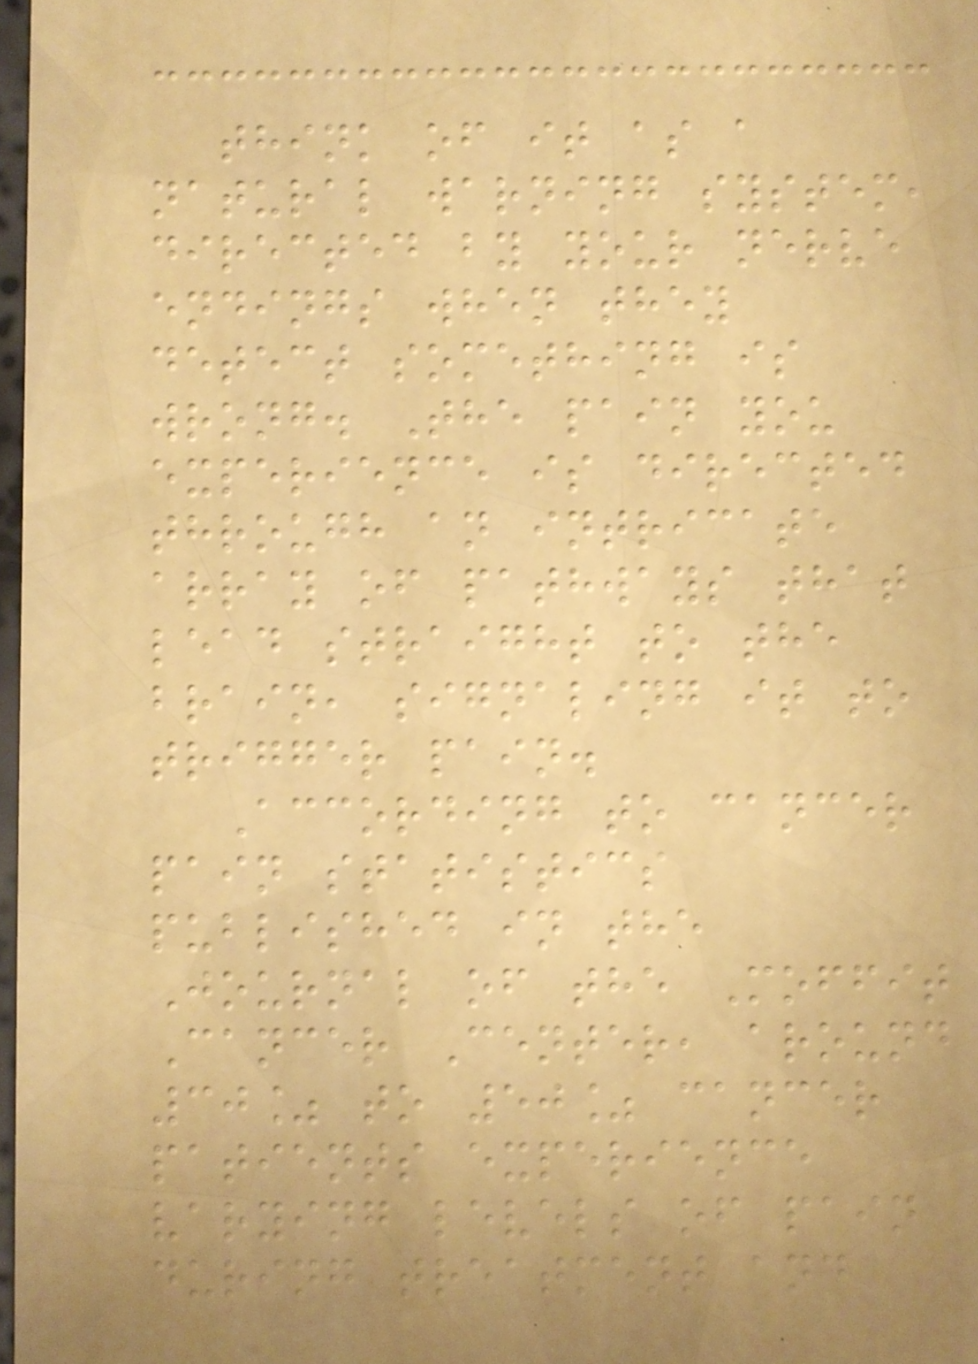think of it as a
natural warning system,
directed by your nerve
endings when they
detect something is
wrong. The pain you
experience is directed
through an intricate
array of pathways that
lead straight to the
brain, signaling it to
trigger pain.
According to cancer
pain statistics
published in the
Journal of the Moffit
Cancer Center, around
30% to 50% cancer
patients experience
varying levels of pain
during treatment and
